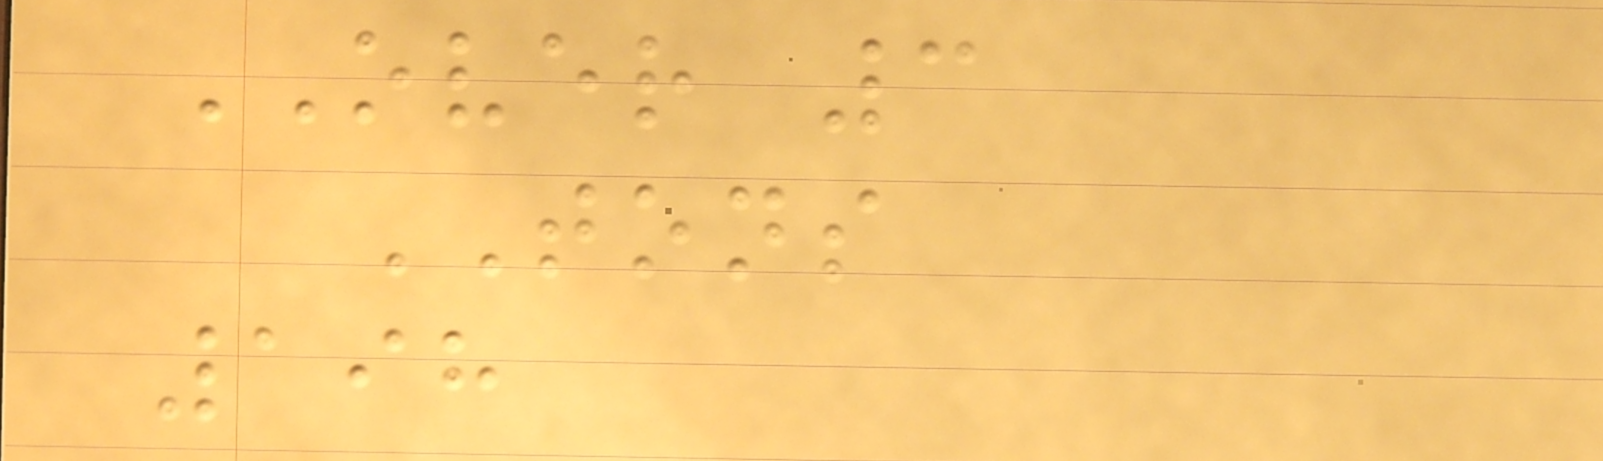OVER 3
TONS
198
